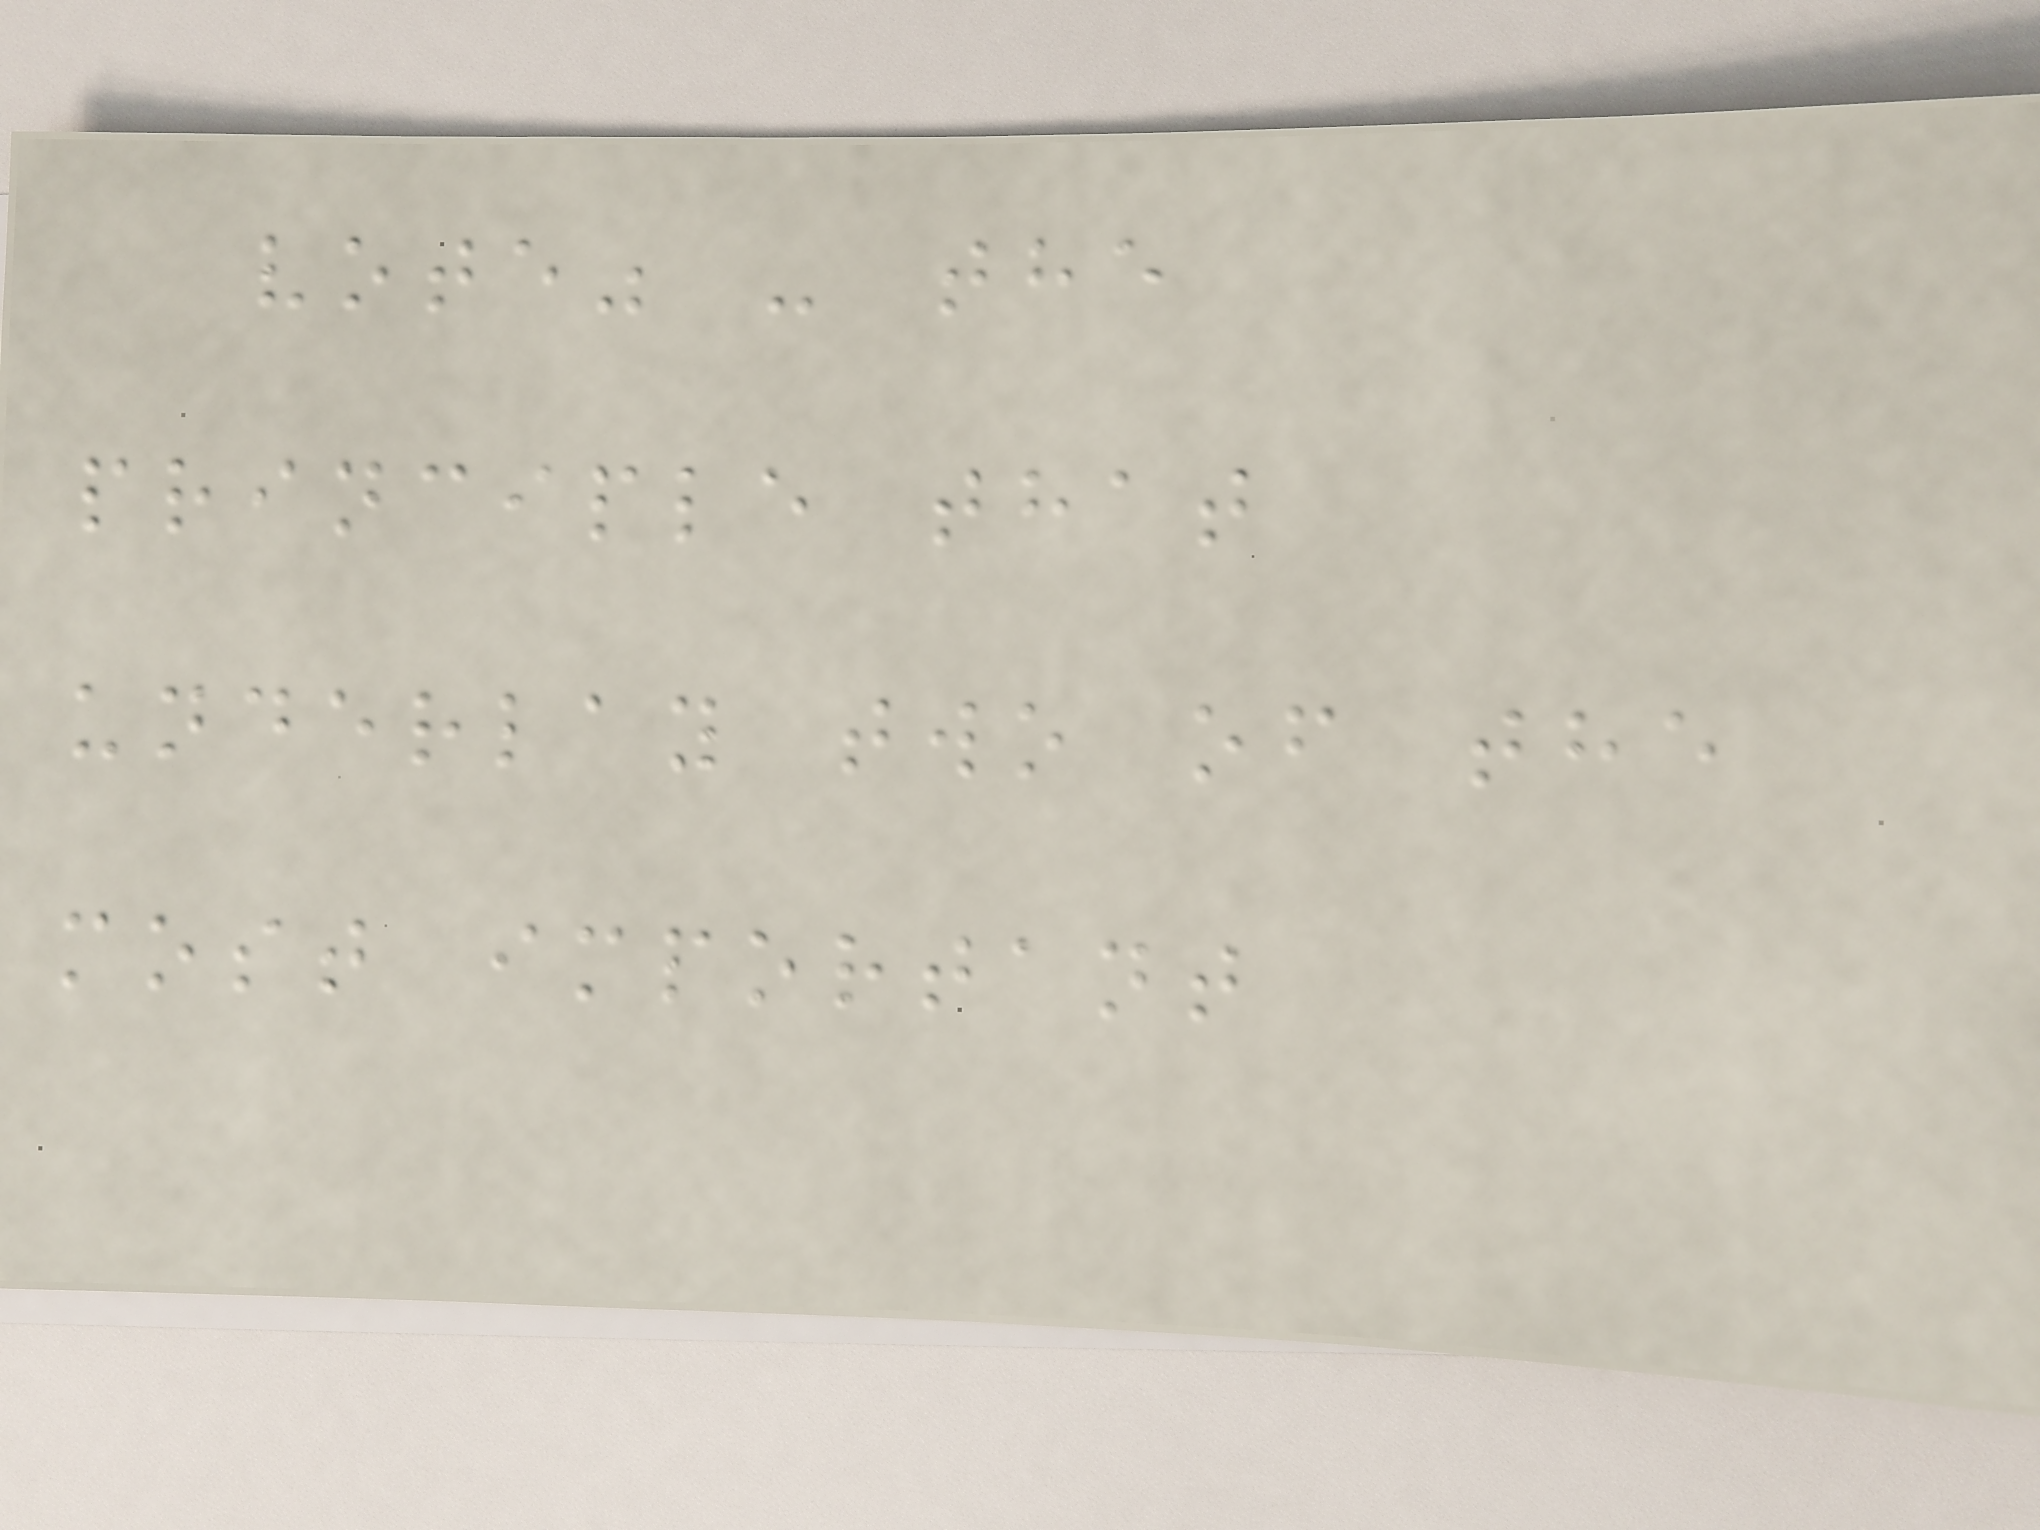vote" - the
principle that
underlay two of the
most important
